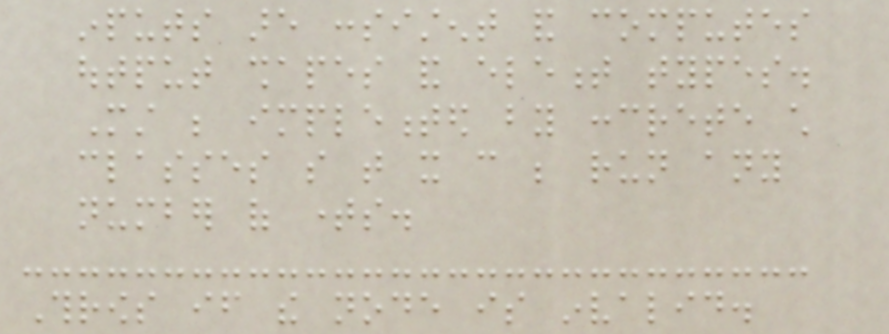inputs are consistent and computes
output shapes and element types.
Must be implemented by concrete child
classes so that it can be run any
number of times.
Throws if the node is invalid.
